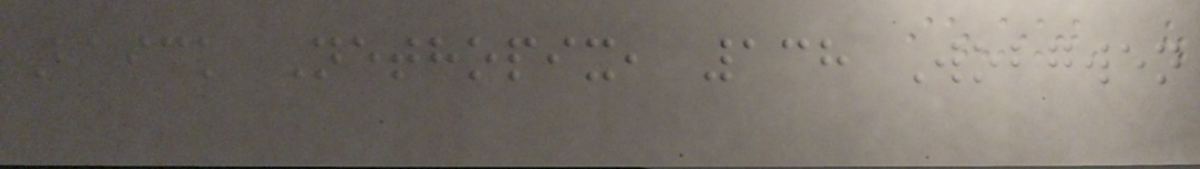Baick Nethopix, 138 Wobgwen
